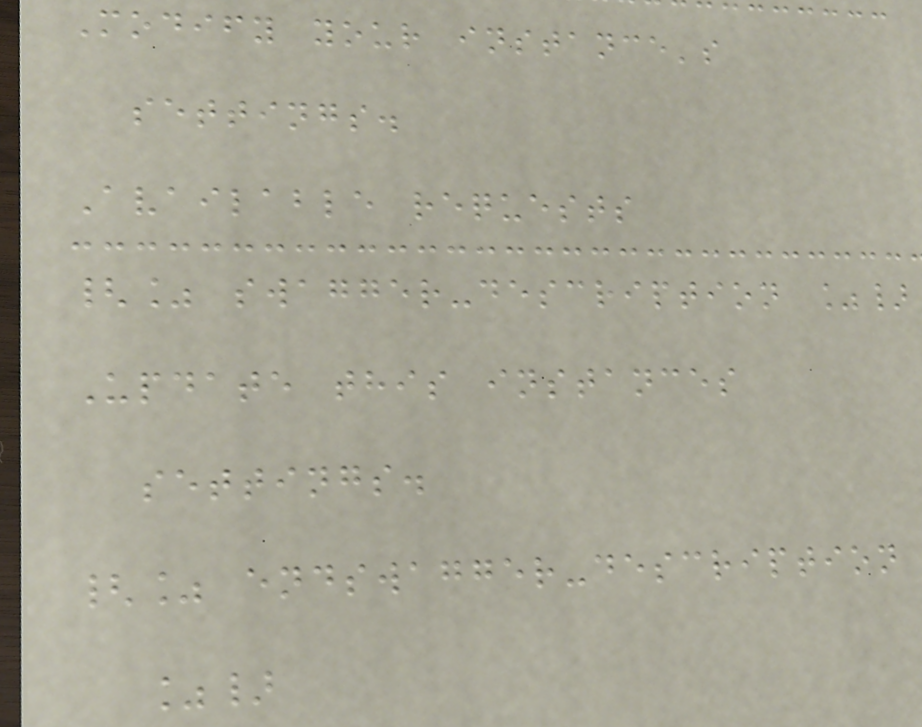Modify your instance's
settings.
Available requests
{% swagger-description %}
Update this instances
settings.
{% endswagger-description
%}
